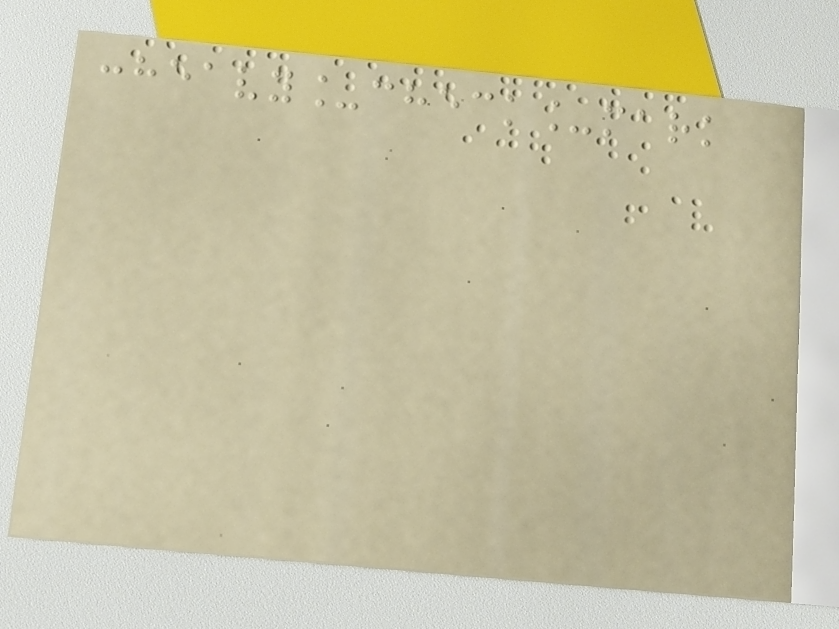:heavy_check_mark
